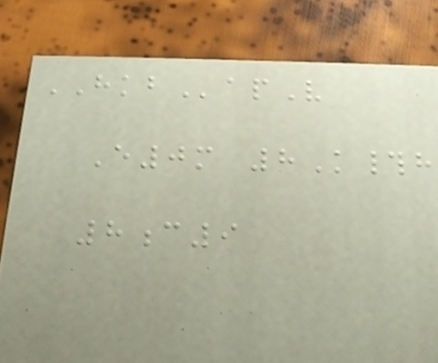HKBapV
E0m 8K#h
8c9
